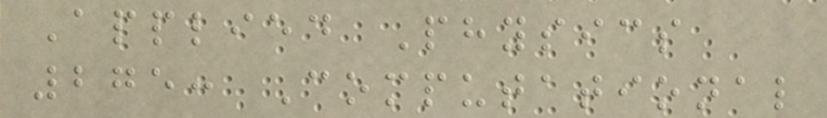Applied Physics
275: Computational
